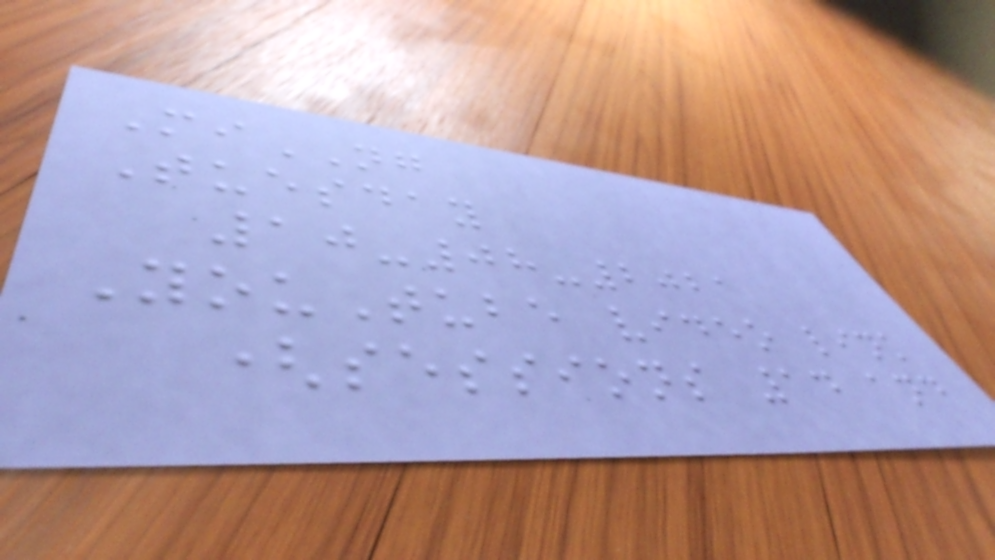MiNG
Tuesday
10-08-2021
YouTube video link
(sessions 14 and
